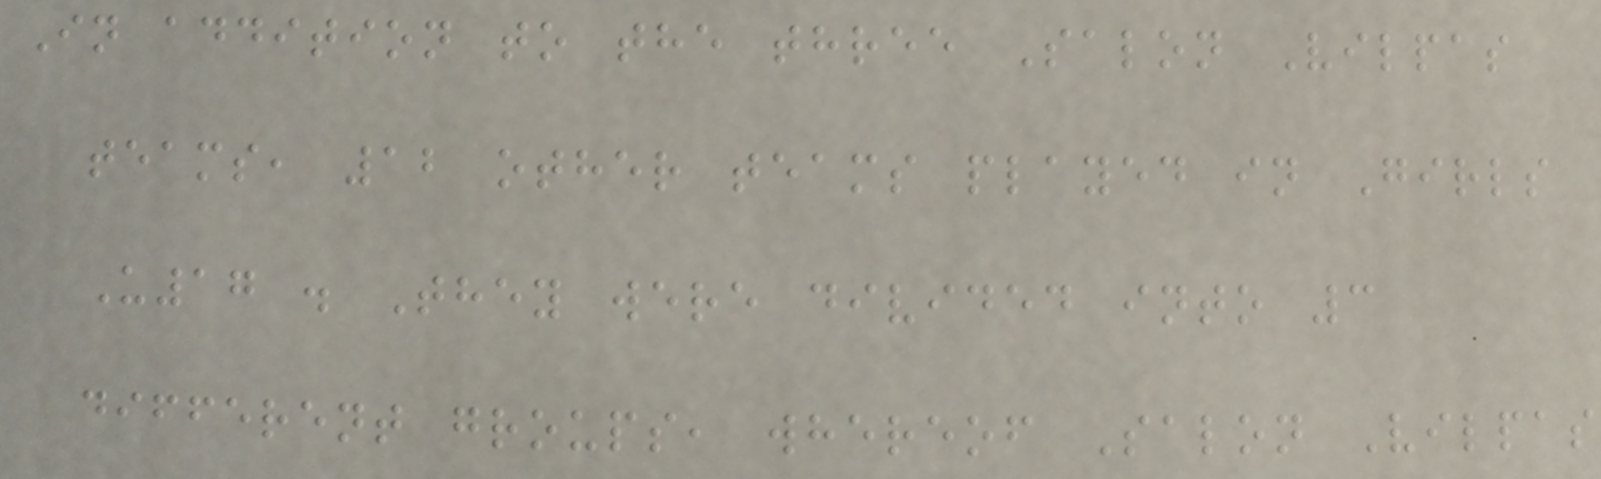In addition to the three Salon Vilpas
teams, 12 other teams played in Girls
U17 . They were divided into 3
different groups, whereof Salon Vilpas
